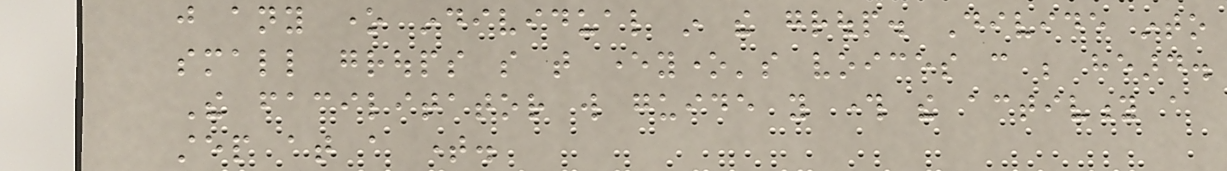just any one individual in the group. Divide into
small groups so that everyone's voices can be heard.
The facilitator will guide you through the activity a
step at a time.
